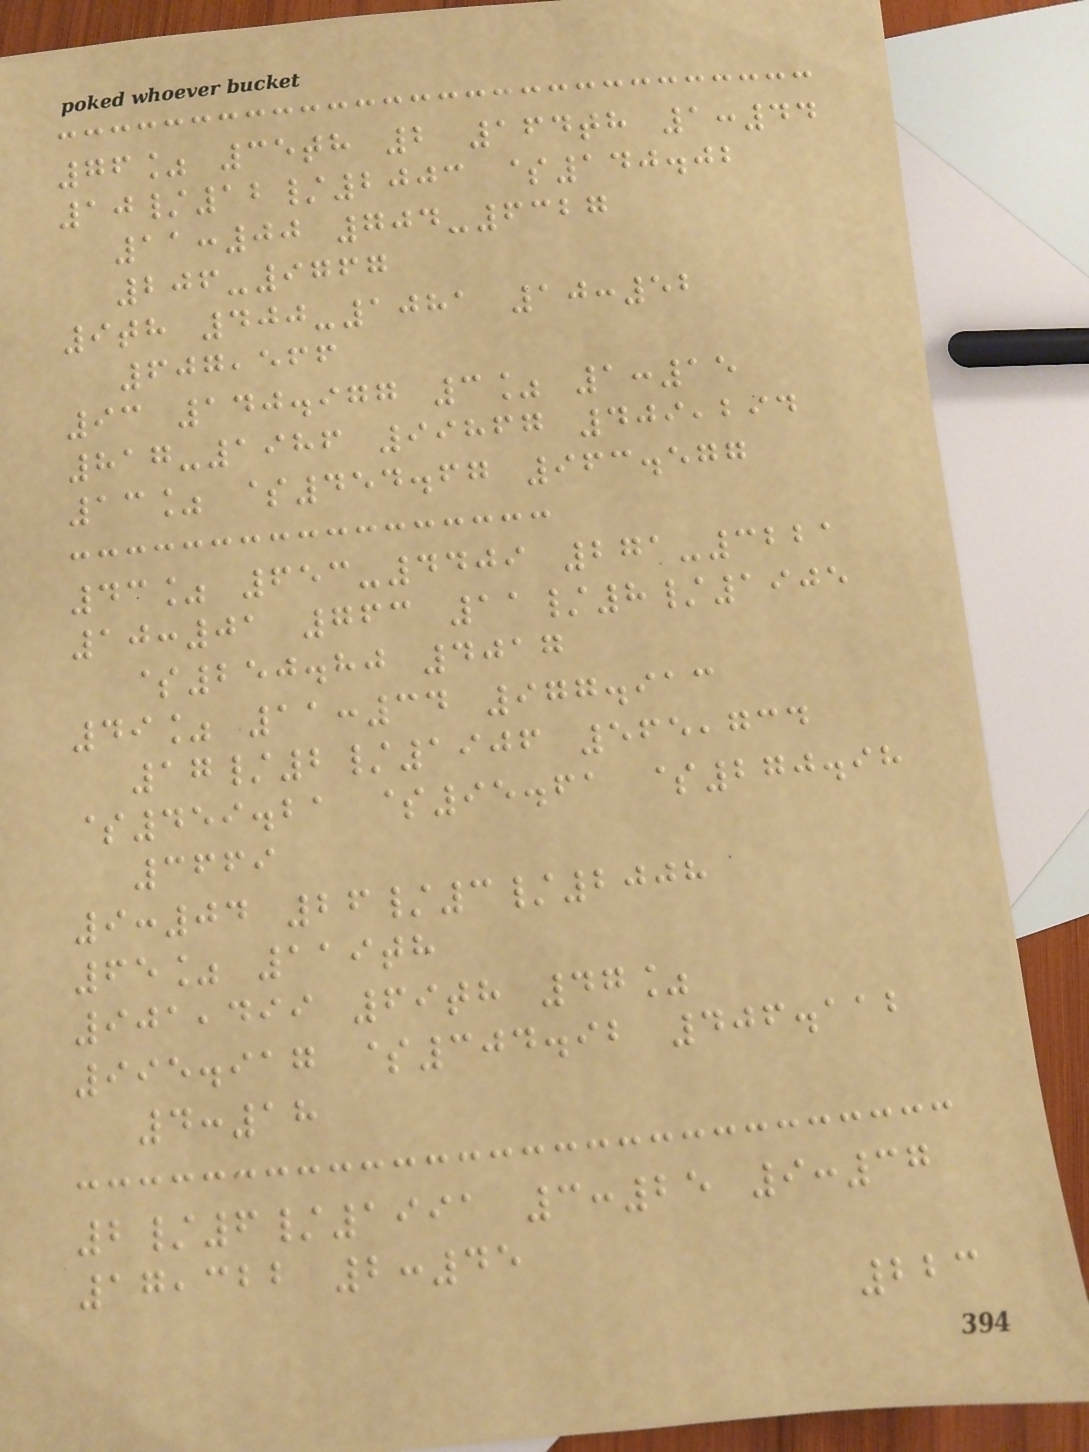76% 35th 2 164th 1:44
10/12/2003 $140.02
11:00 704-6327
206-9767
9th 400-1081 10:52
607,566
93 140.977 3% 1:15
817-1986 99867 409,294
13% $454.67 963.577
43% 653-4409 271-3221
10:01 763 11/8/1905
$250.80 4017
49% 11:34 977.913
17/2/1906 565,734
$459.21 $95.61 $270.98
3669
9:04 26/3/2008
65% 119th
901,499 69th 47%
995.917 $304.92 406.112
4:18
2/6/1991 3:25 9:37
17,322 2:45
223
